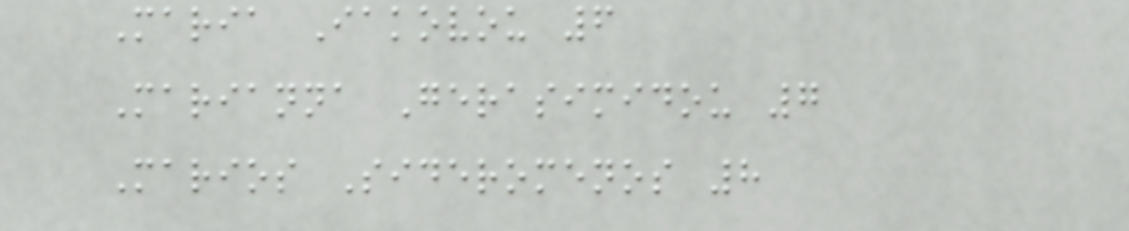Maria Iakovou 6
Marianna Gerasimidou 7
Marios Sideromenos 8
